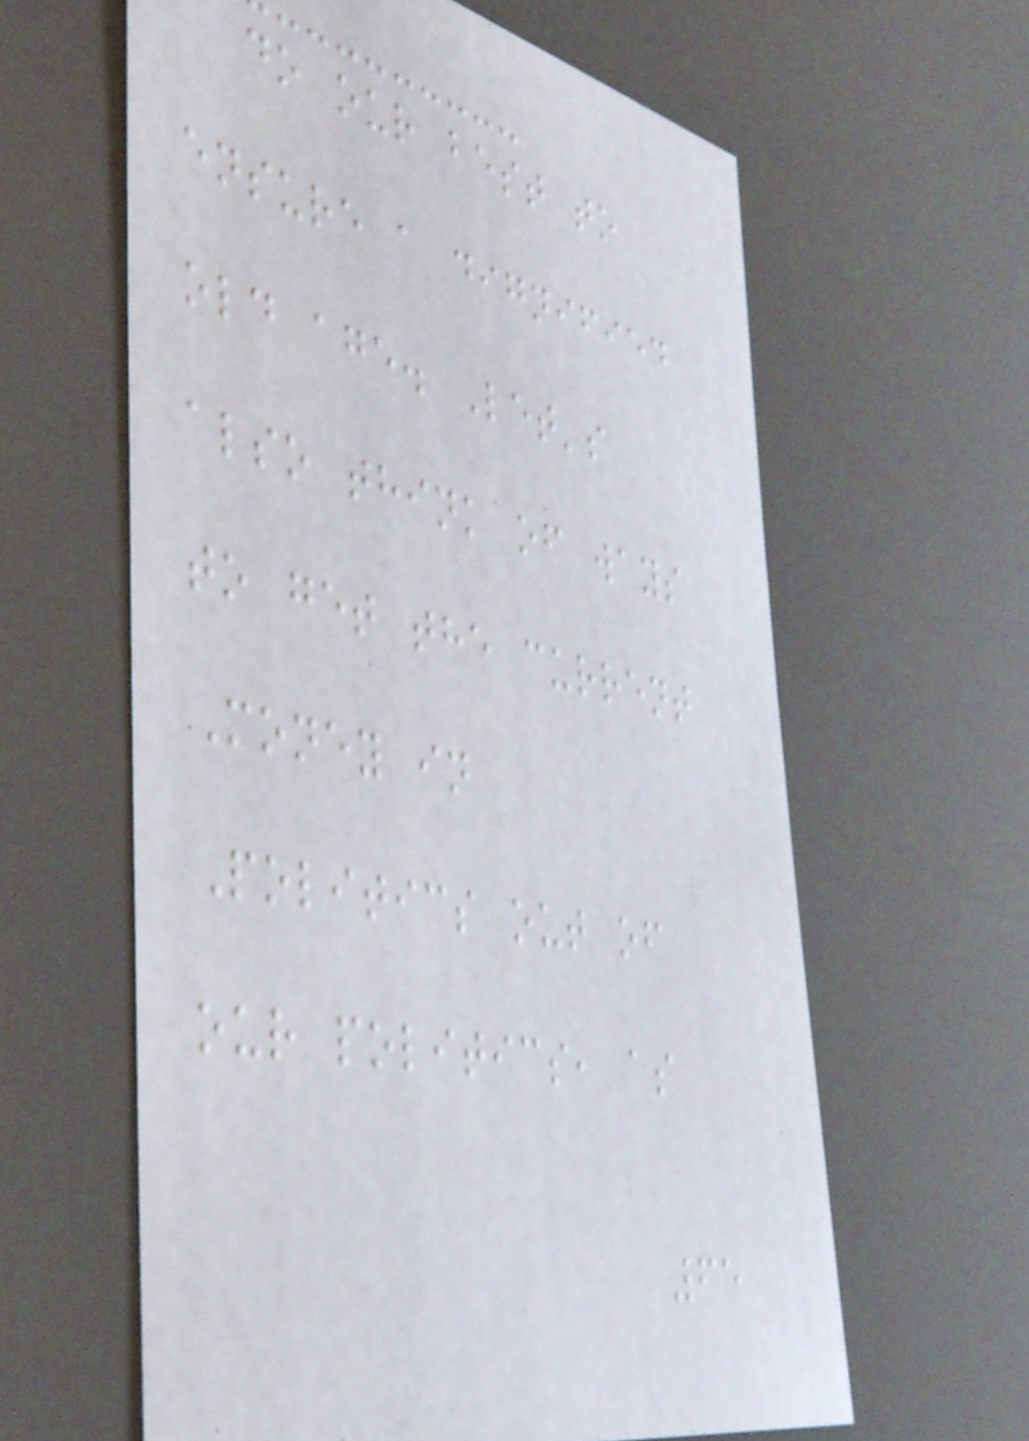do our best to
ensure a dignified
old age. Let's
also think of ways
to get the current
Money in
Politics out of
our politics, as
65
